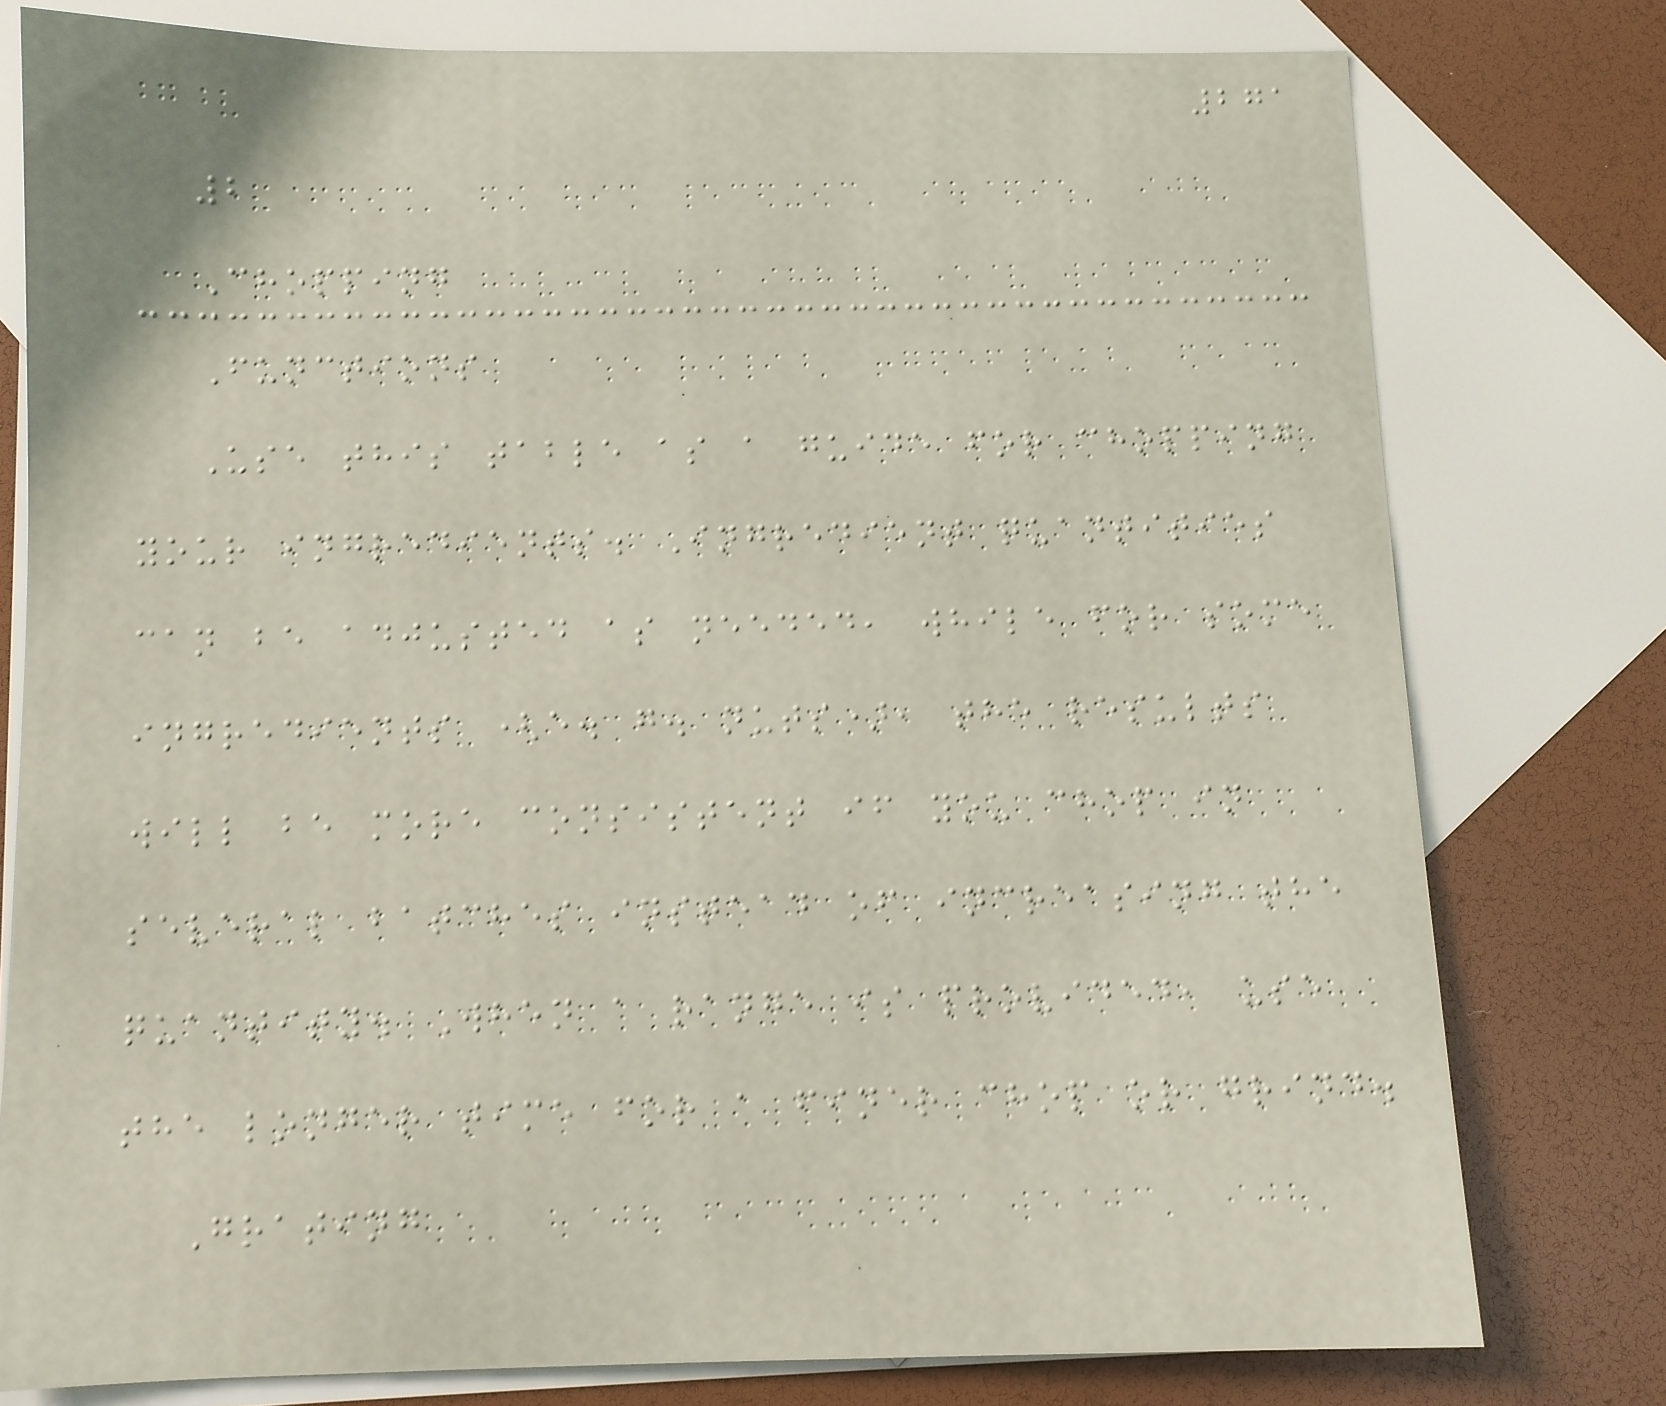271
2
Chopping
Functions
Use this table as a guide for chopping
your ingredients. Ingredient quantities
can be adjusted as needed, while for some
ingredients (e. g. nuts), the results
will be more consistent if you chop in
several batches instead of increasing the
quantity. When a range is provided, use
the longer time for a finer chop or grind.
Grating
